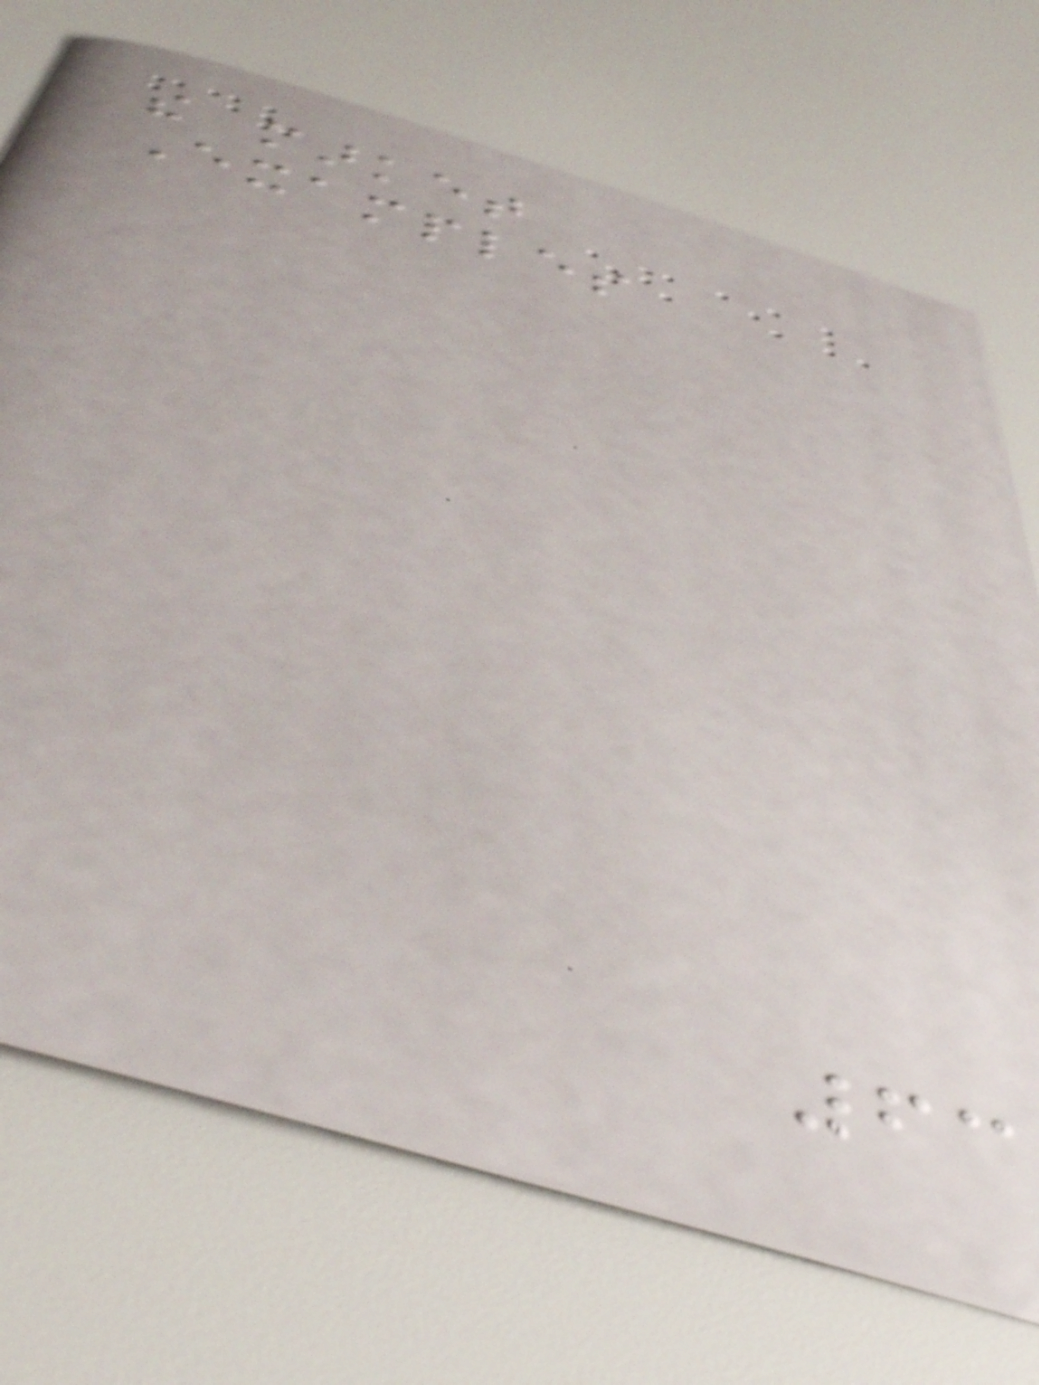the market
Examples
63
